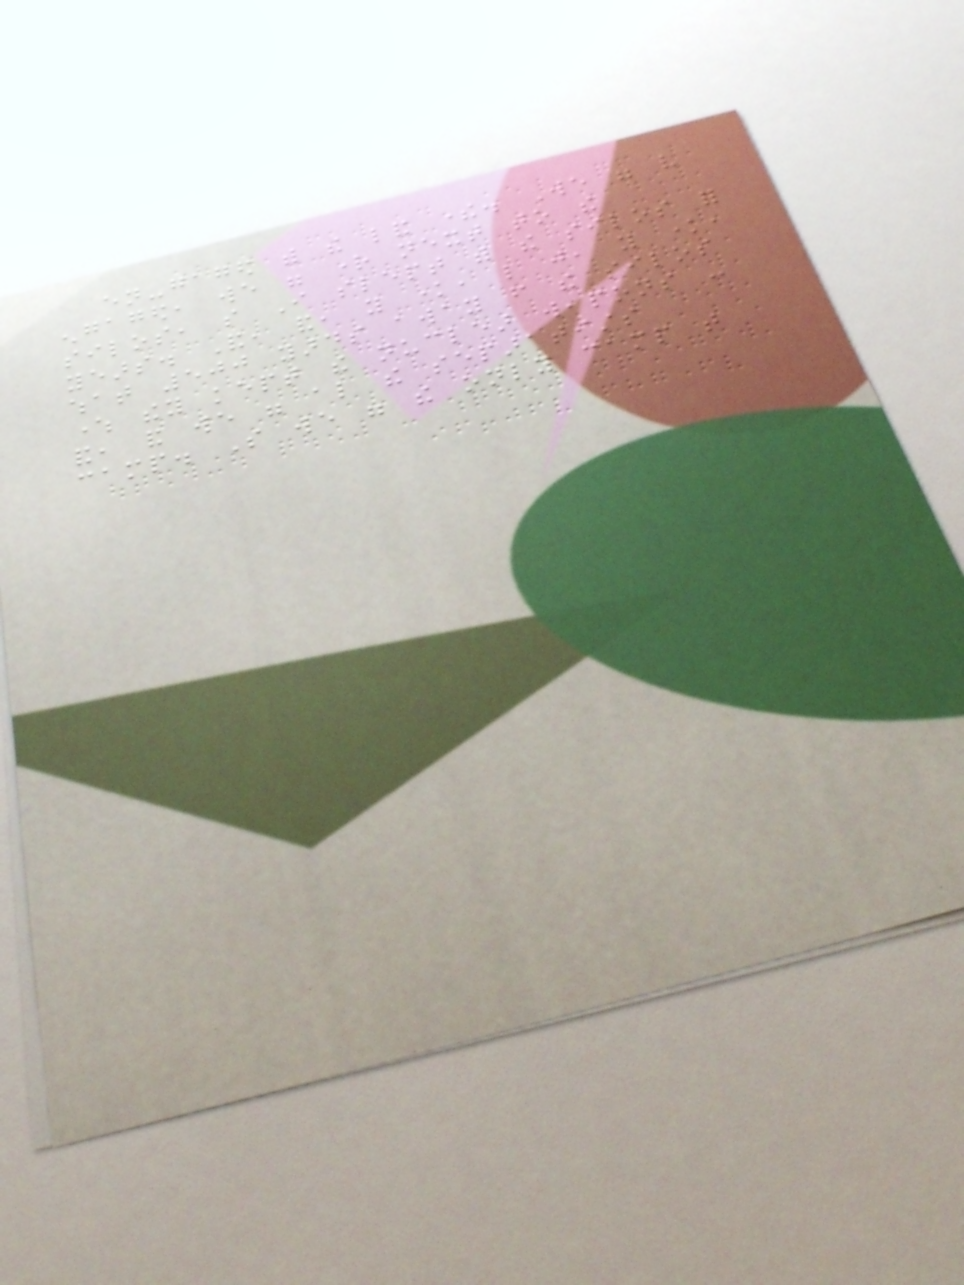en-gaged with the land there. We were very
engaged, we were right next to the
silos, so I slept with the silos for
years. And, and, you know, like just, you know,
what 500 yards away from the silos
where they kept the nuclear weapons -
and, and we were also the separatists
camp. So we were the only camp that
